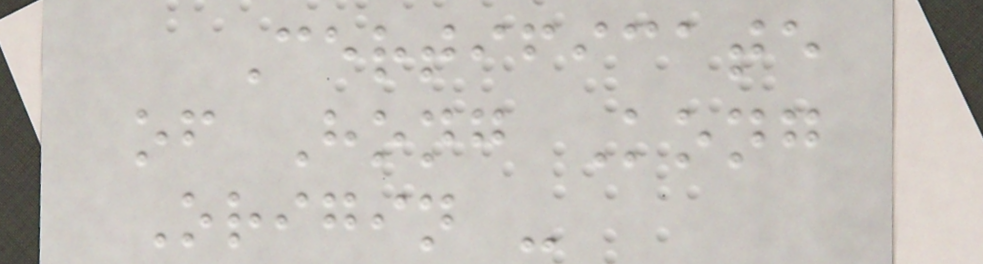Certificate
of Hong Kong
Origin -
